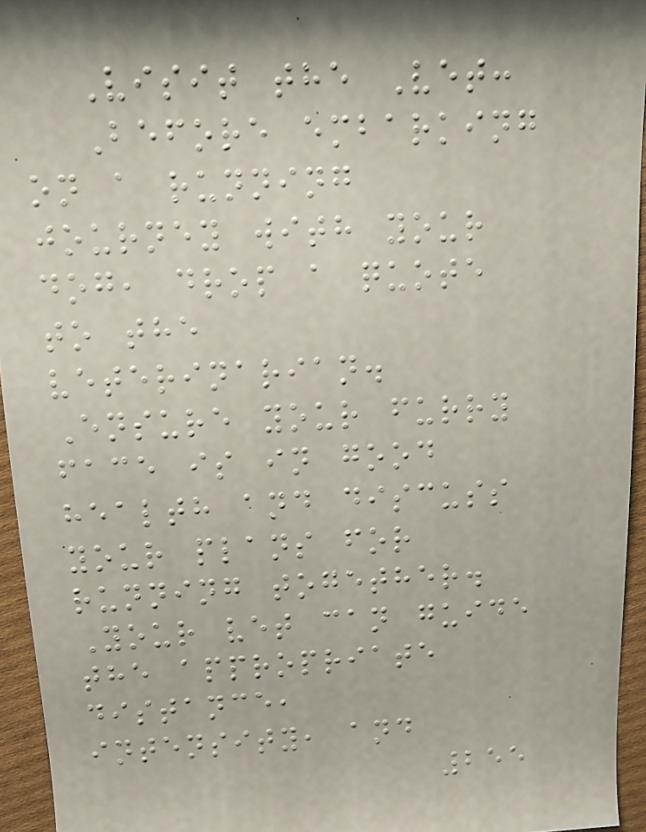Visit the Vet:
Before embarking
on a running
journey with your
dog, drop a quote
to the
veterinarian.
Ensure your furry
face is in good
health and discuss
your plans for
running together.
Your vet can guide
the appropriate
distance,
intensity, and
255
